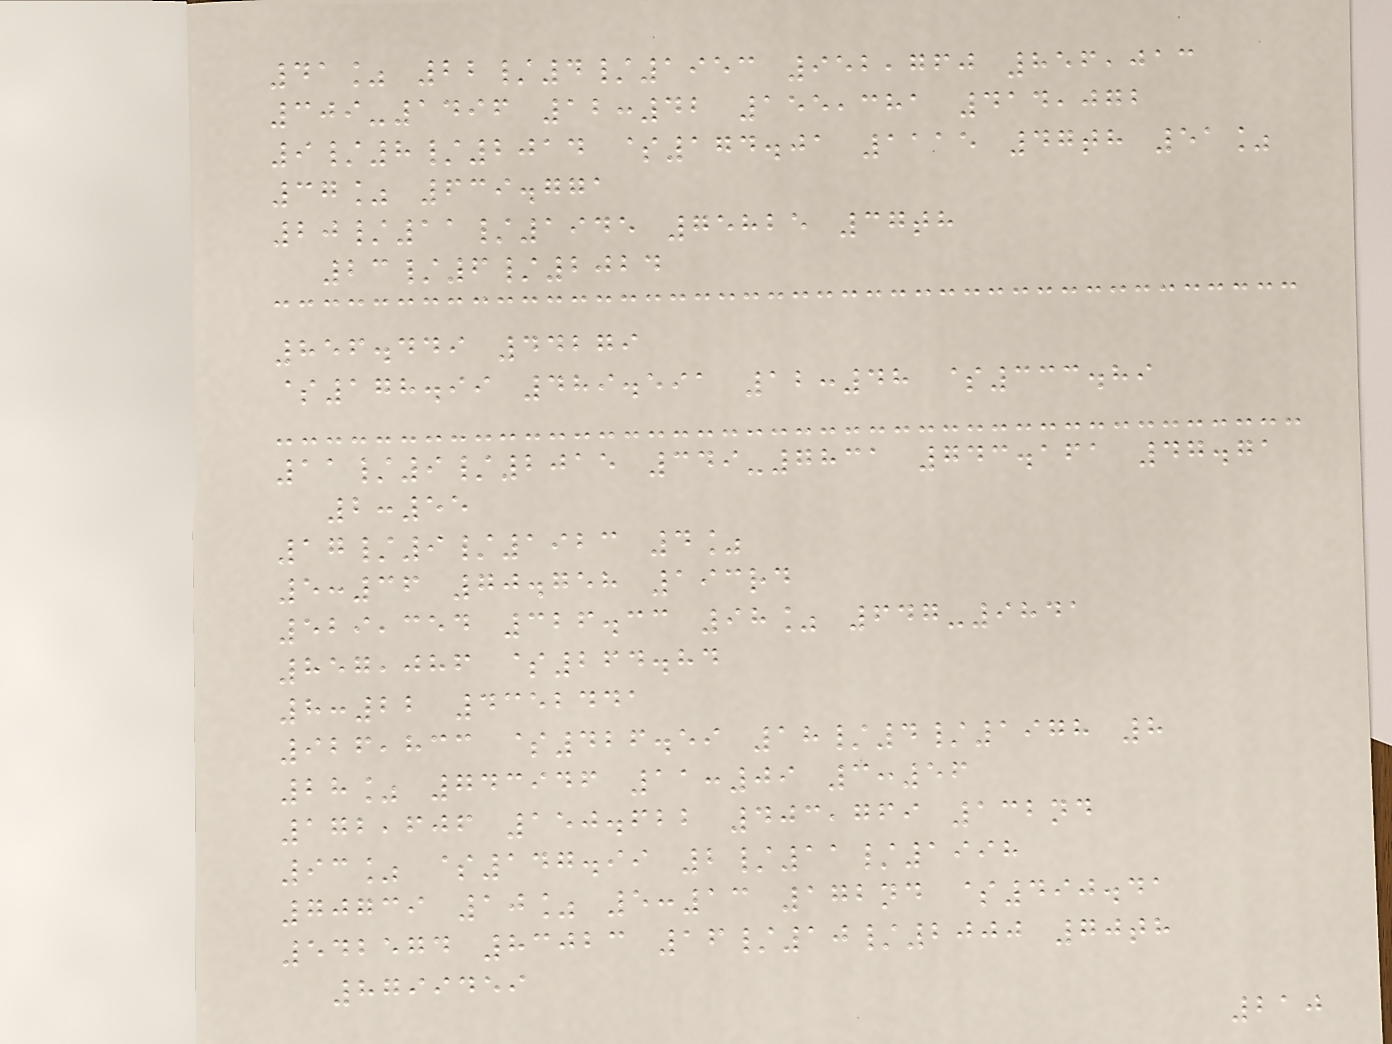41% 22/4/1953 952,760 856,013
309-1496 12:42 155,381 414,072
9/8/2014 $174.01 1115 47th 51%
37% 639.771
20/11/1945 75825 37th
23/6/2024
856.449 44279
$178.99 489.591 12:48 $333.89
11/9/2015 349-7831 743.161 47.71
2:55
17/9/1923 4%
5:36 70.758 193rd
529,354 326.33 98% 647-9841
857,086 $264.84
8:22 4352441
926,833 $426.59 18/4/1978 8
28% 743946 11:09 3:56
172,606 150.622 403,769 132nd
93% $147.99 2/11/1998
70739 10% 5:13 172nd $490.41
542574 83023 16/10/2000 70th
8799459
210
